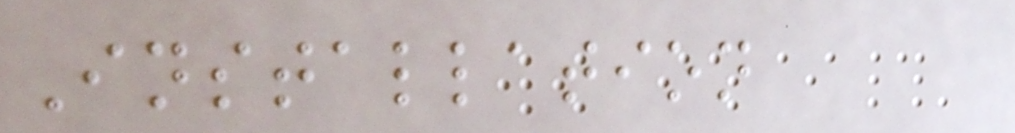Installation
